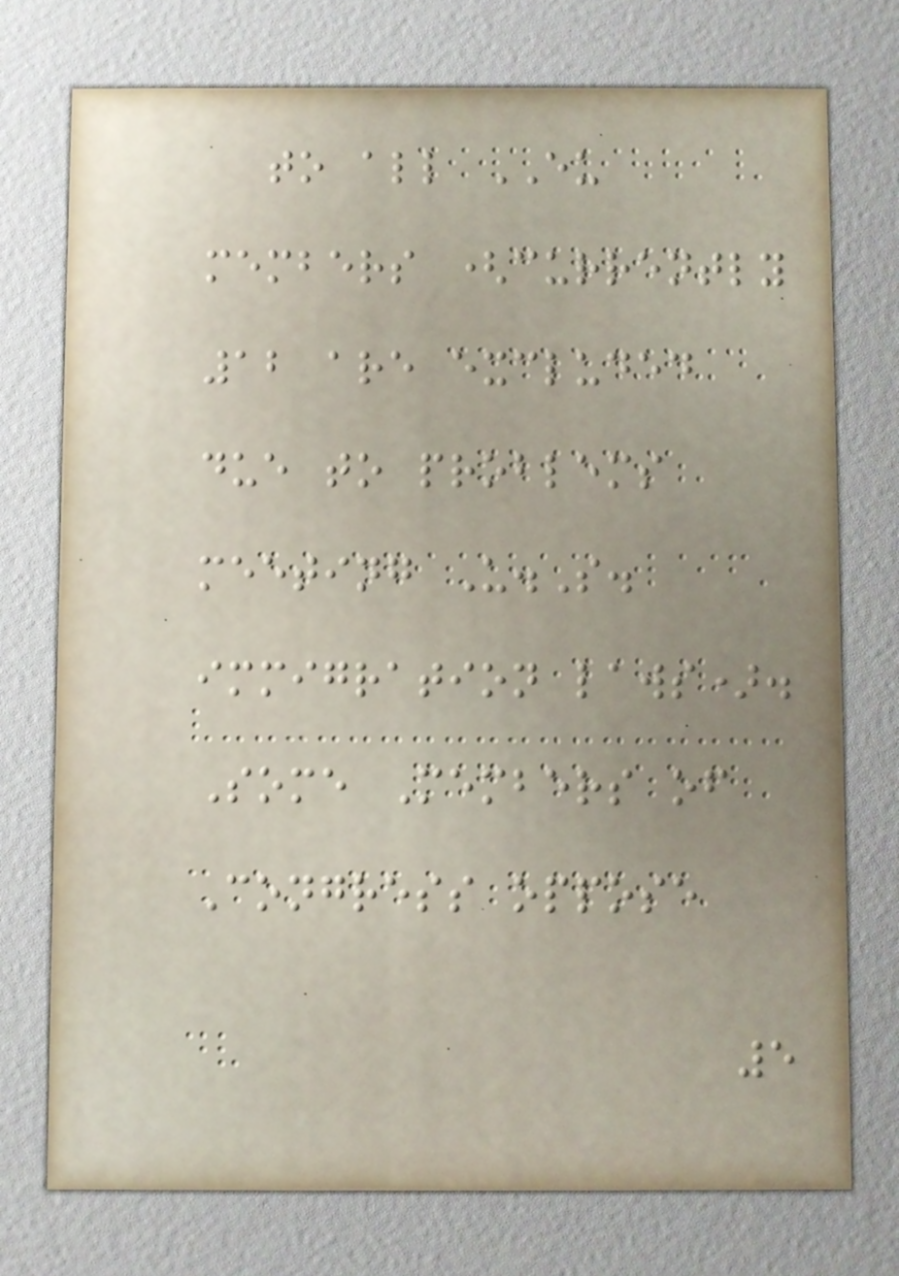to all EU
members (currently
12 are excluded
due to problems
meeting U.S.
immigration laws).
Some Members of
Congress oppose
5
